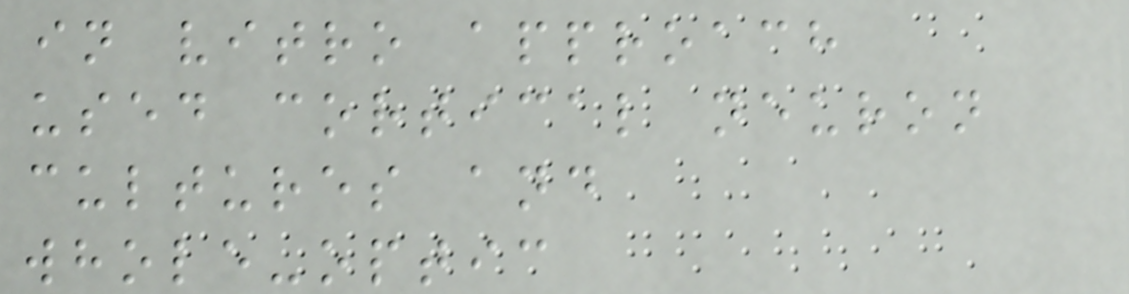in vitro approach
used cortical neuron
cultures and
whole-optic
